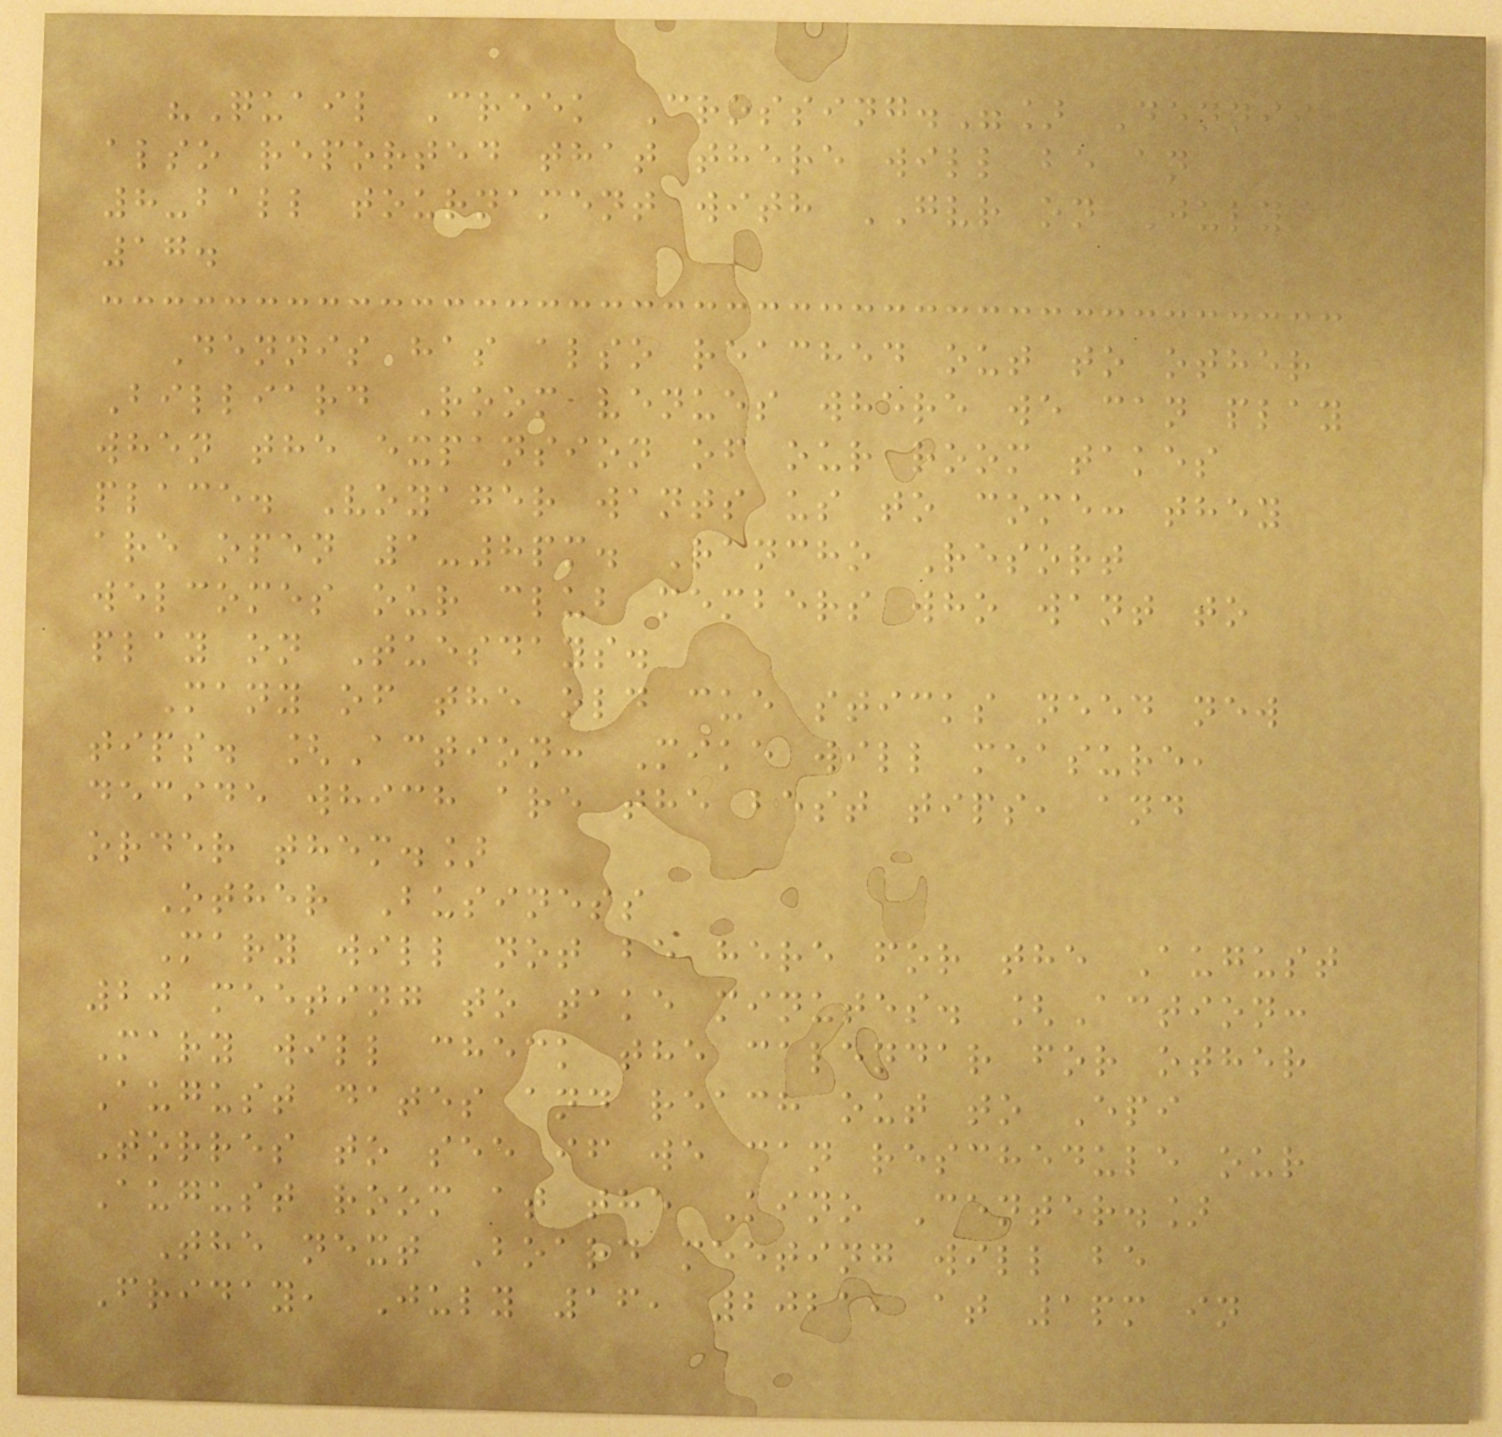"Quail Creek Crossing."] Dennis
also reported that there will be an
8-ball tournament with GVR on July
17.
Dennis has also reached out to other
Billiard Room venues where we can play
when the expansion of our room takes
place. Voyager wants us to come: they
are open 1-8pm. Rancho Resort
welcomes our club members who want to
play on Tuesdays.
Many of the old cue sticks need new
tips. [Action: Mike will measure,
decide which are the best tips, and
order them.]
Other Business
Mary will not be here for the August
20 meeting to take minutes. [Action:
Mary will check the calendar for other
August dates and reach out to Epi
Torres to see if we can reschedule our
August room at the Kino Center.]
The next Board meeting will be
Friday, July 16, 2021, at 1pm in
